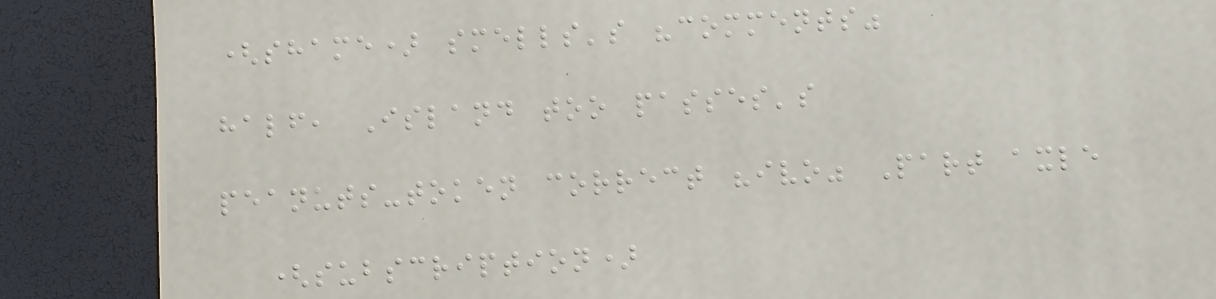(shame) smells's "comments"
half, Island too passes's
peanuts-token correct "ivo" Part axle
(subscription)
